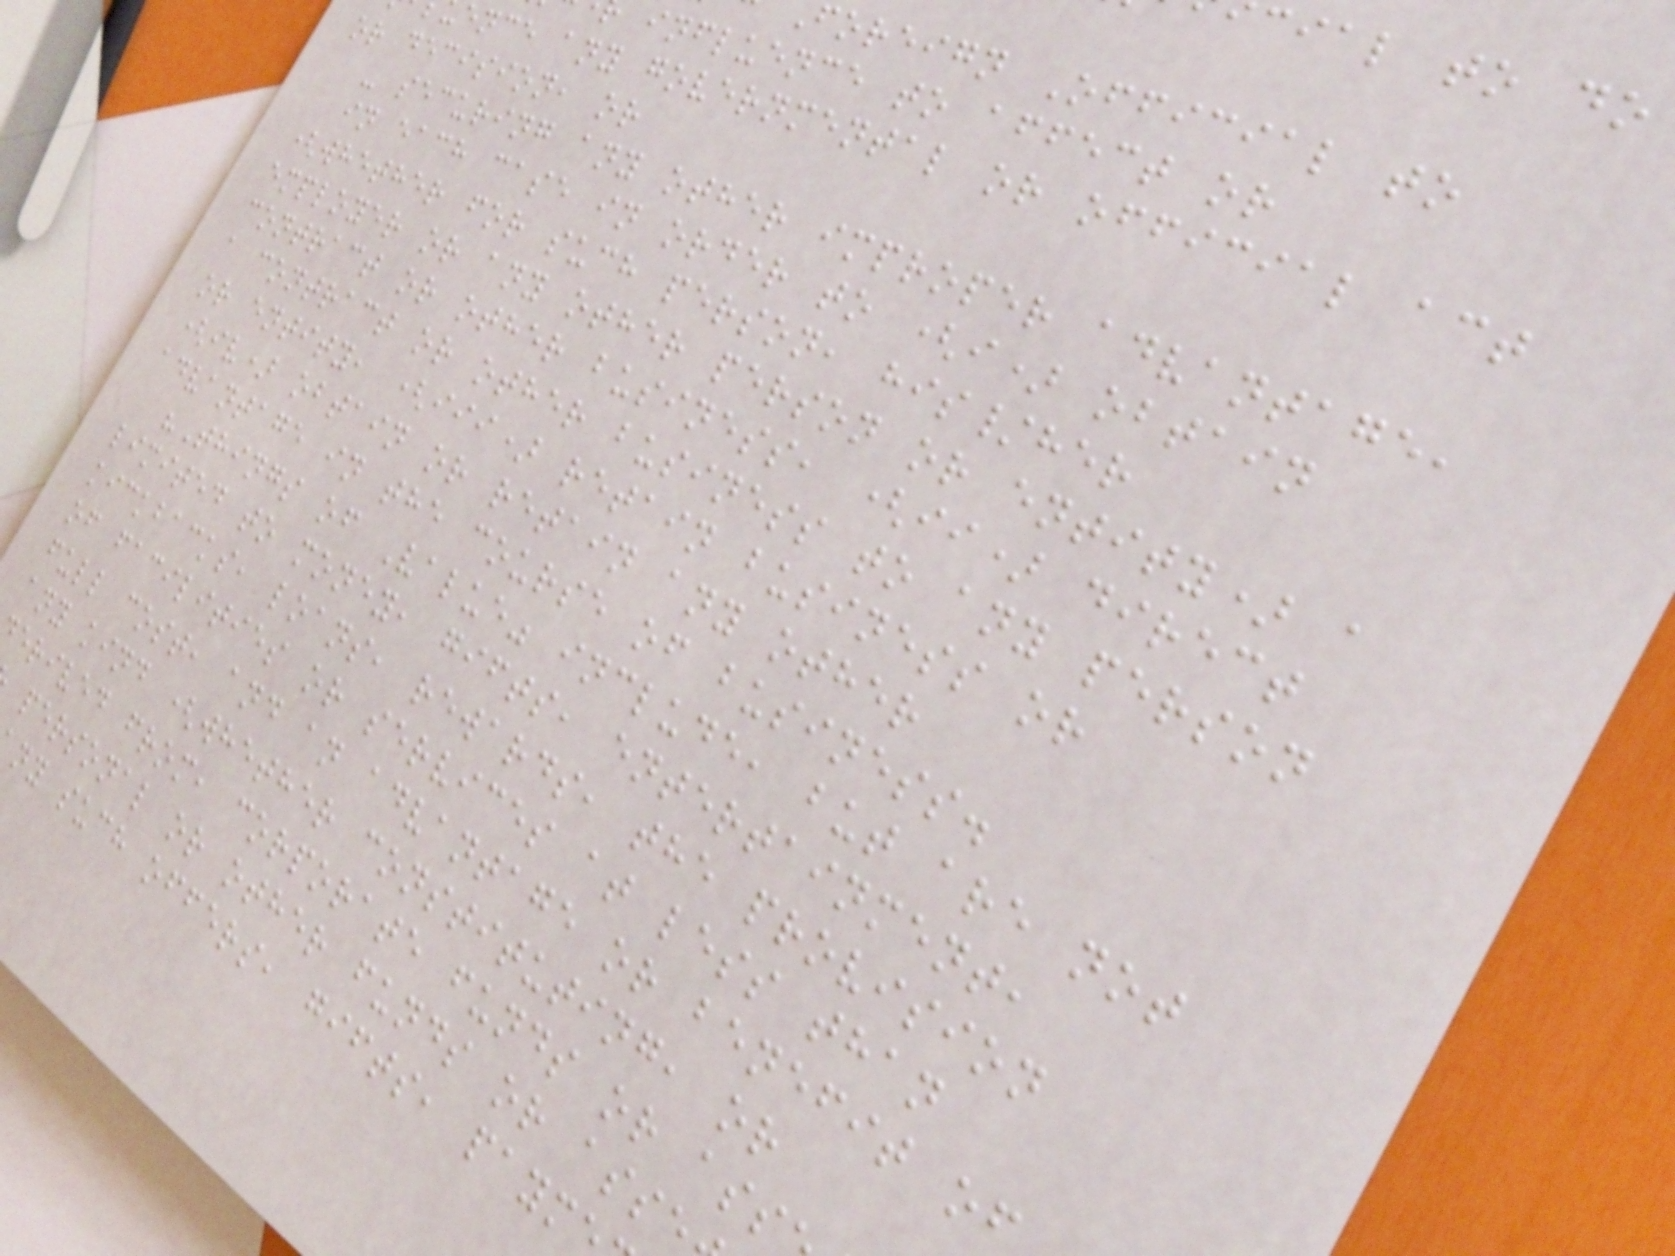cial to do
foreign Official to
influence to affect or
ence any governmental or official act
or decision, or
- securing any other improper advantage,
in each case in order to (i) obtain
(whether for such person, his/her
employer or any other person or entity) a
contract or other business, (ii) direct
a contract or other business to any person
or entity, (iii) retain business or
(iv) obtain or retain any other
advantage in the course of business.
"Things of Value" include, but are not
limited to money, gifts, entertainment,
kickbacks, loans, rewards, the provision
of facilities or services at less than
full cost, and an advantage or benefit of
any kind (whether constituting, or
erived from, corporate funds or ass
personal or other funds or asse
ny such offers, gifts, paym
